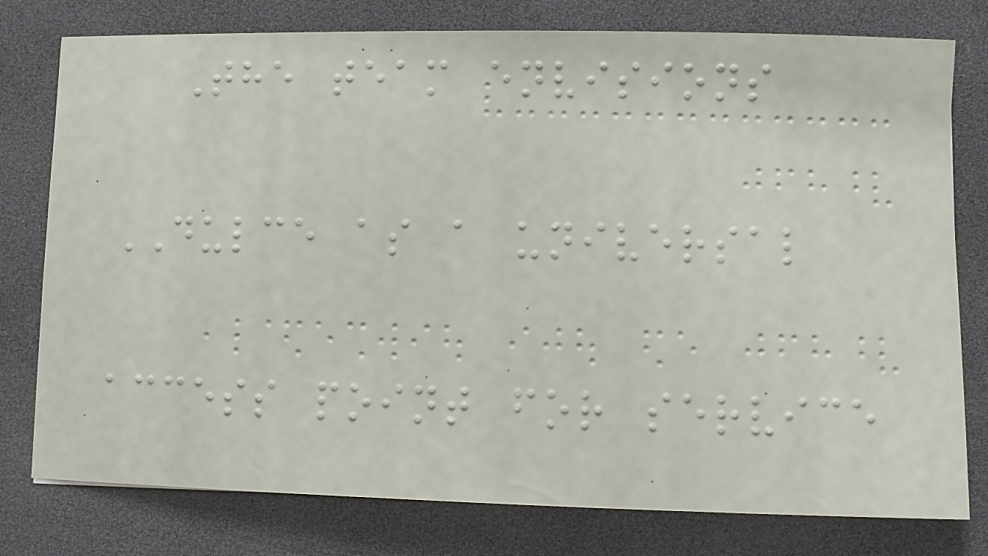The team envisions
DULCE as a universal
access point for service
